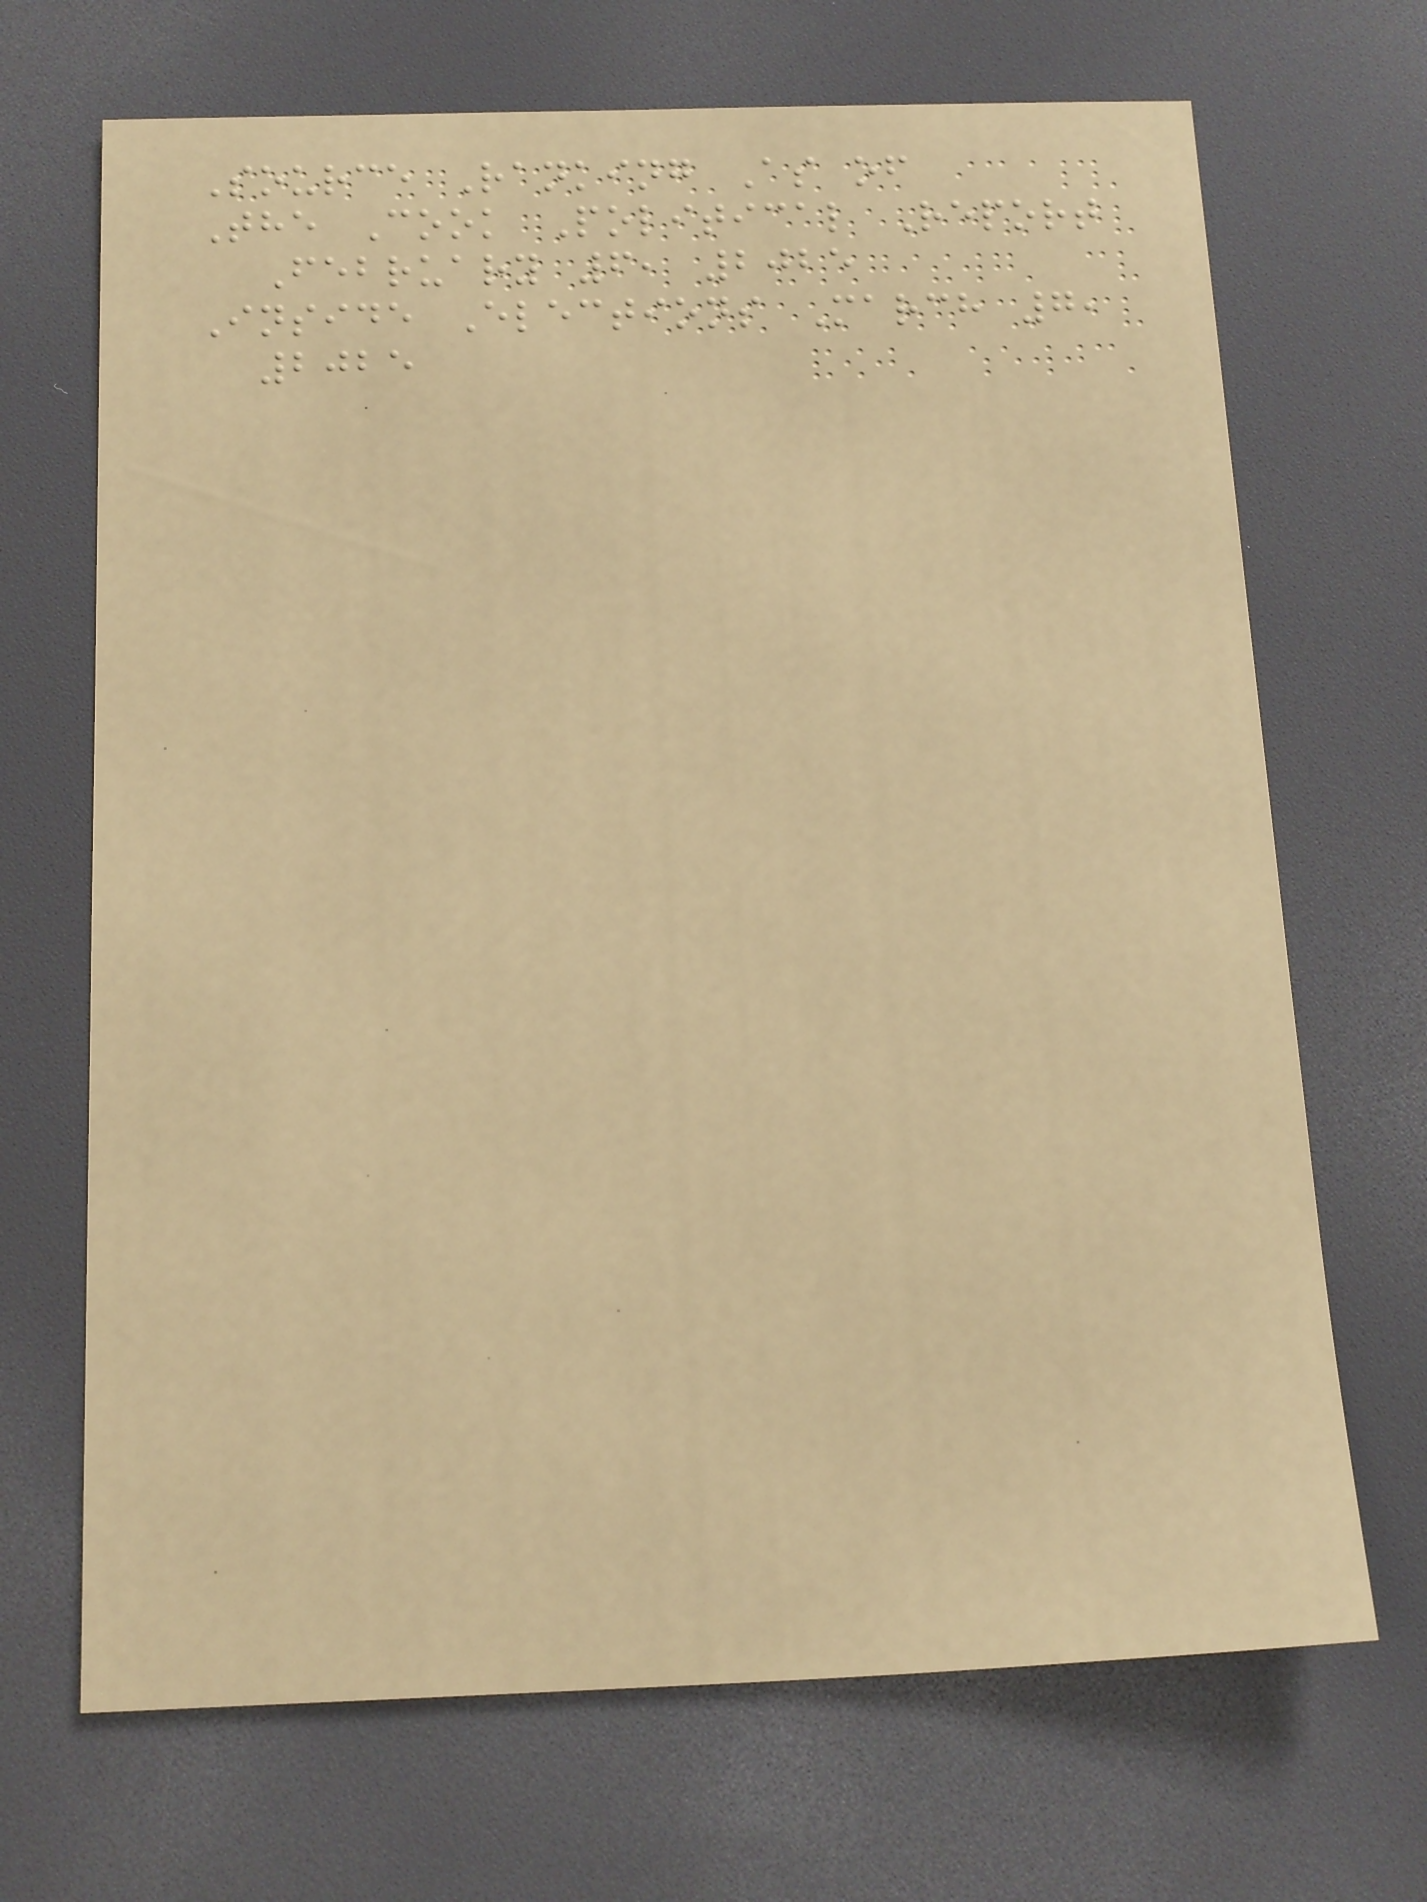Source Ranking As of
The Cook Political Report
February 6, 2025
Inside Elections March 7,
2025
